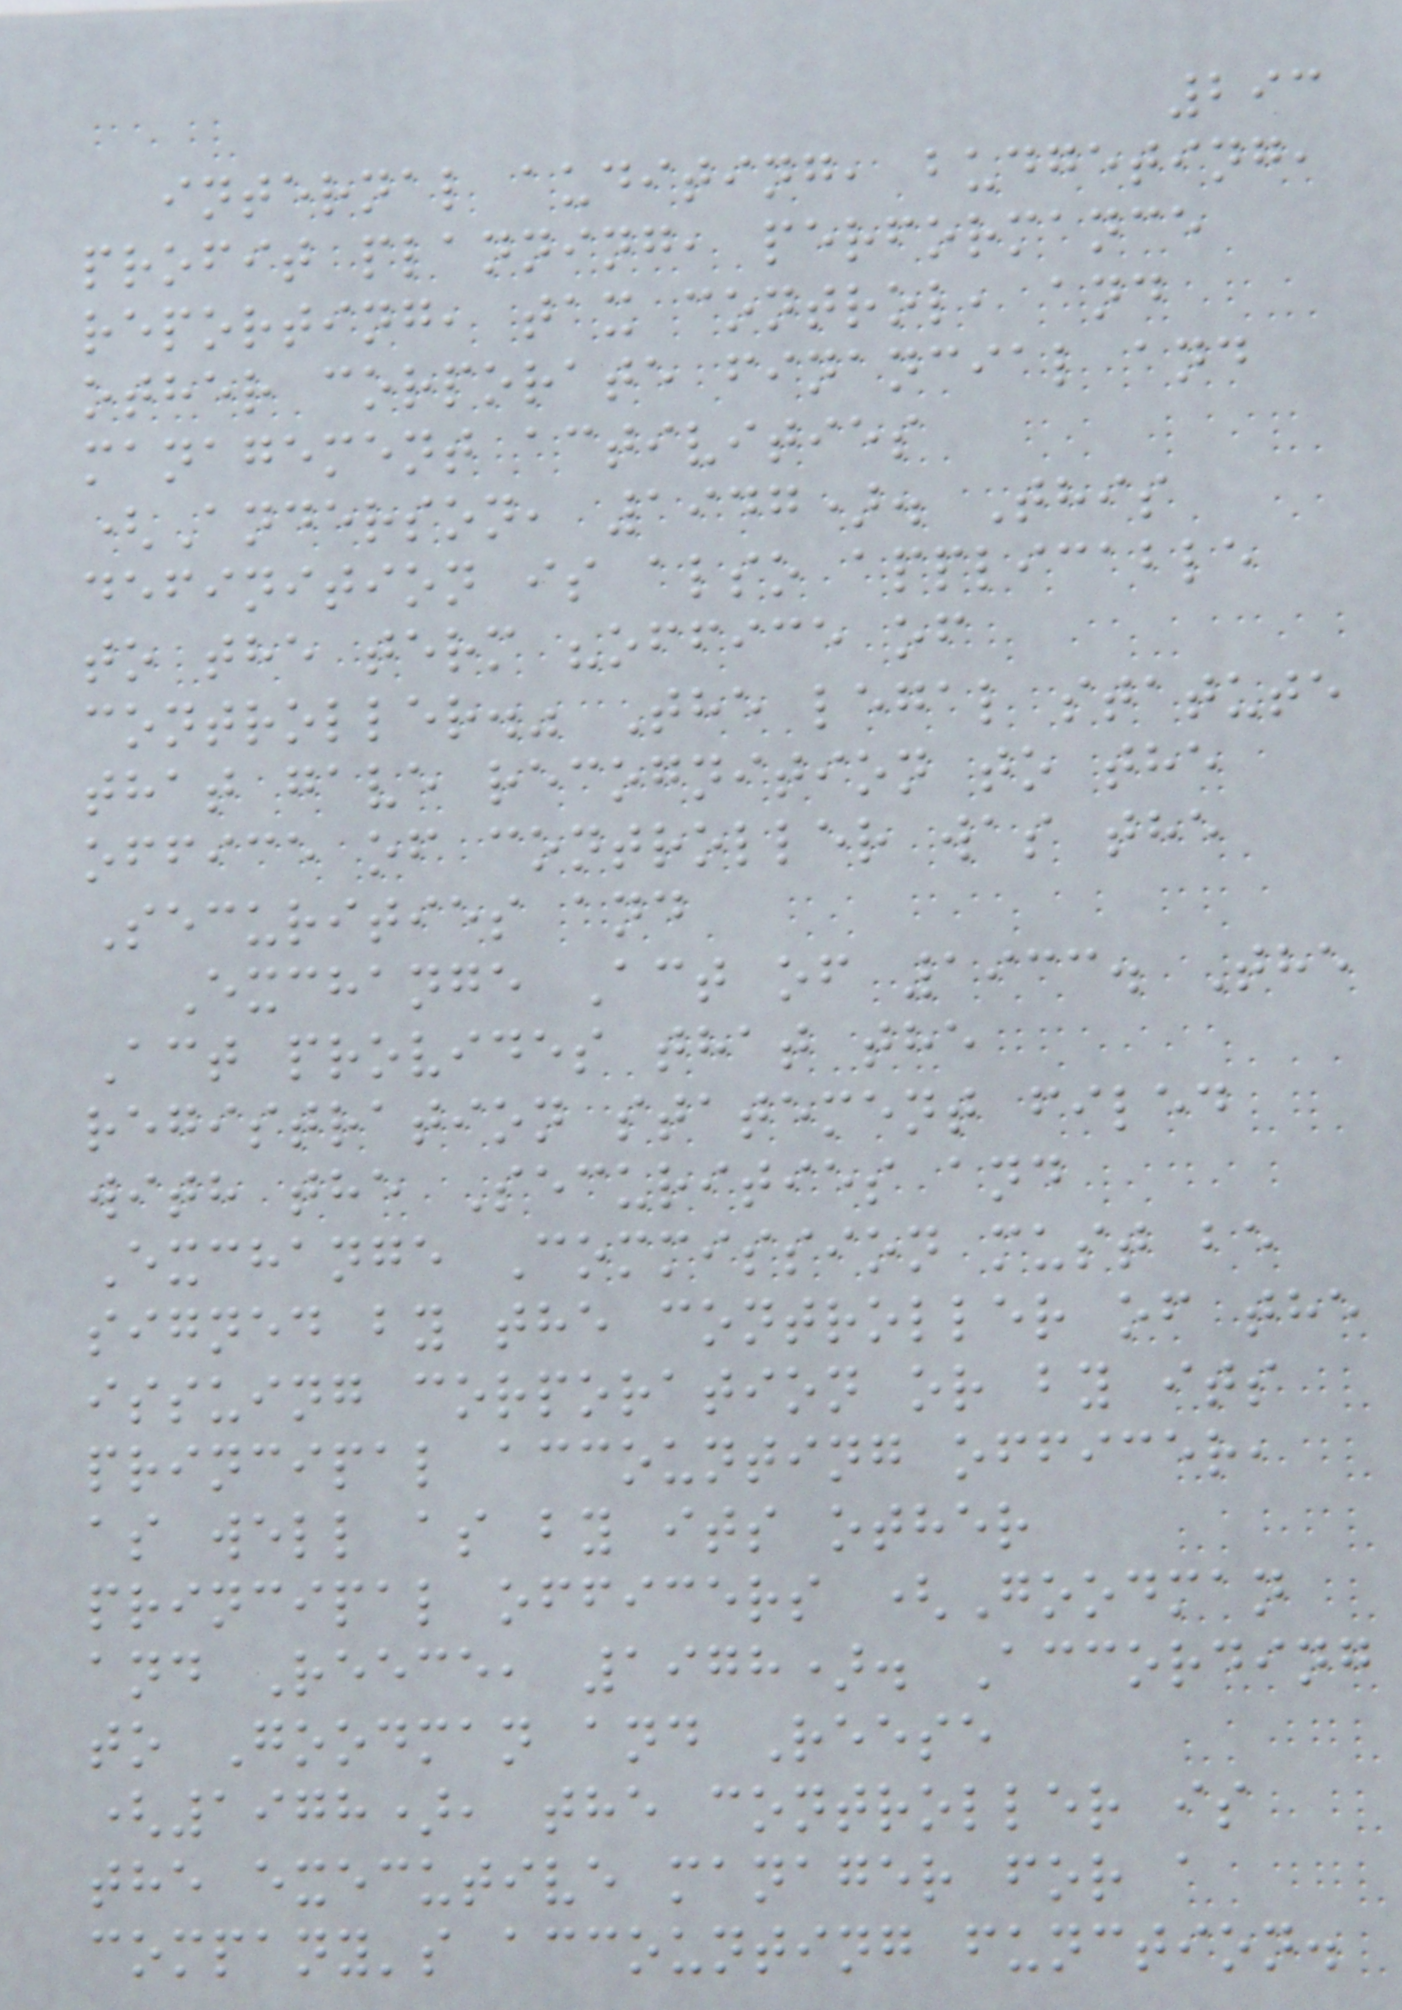293
internal auditing, budgeting,
profit planning, performance
reporting, tax control, and
other corporate financial and
management activities
(Anderson, 1947). This
definition is also applicable
to the term "office of
controller." The legal statute
that gave recognition to the
office of controller was the
Securities and
Exchange Act of 1933. The
Act provides that the
registration statement filed
with the Securities and
Exchange Commission must be
signed by the controller of the
issuing corporation or by its
principal accounting officer,
as well as by its other
principal officers (Goodman
and Reece, 1978). According
to Goodman and Reese
(1978), the controller is
the executive manager for a
company's accounting function.
